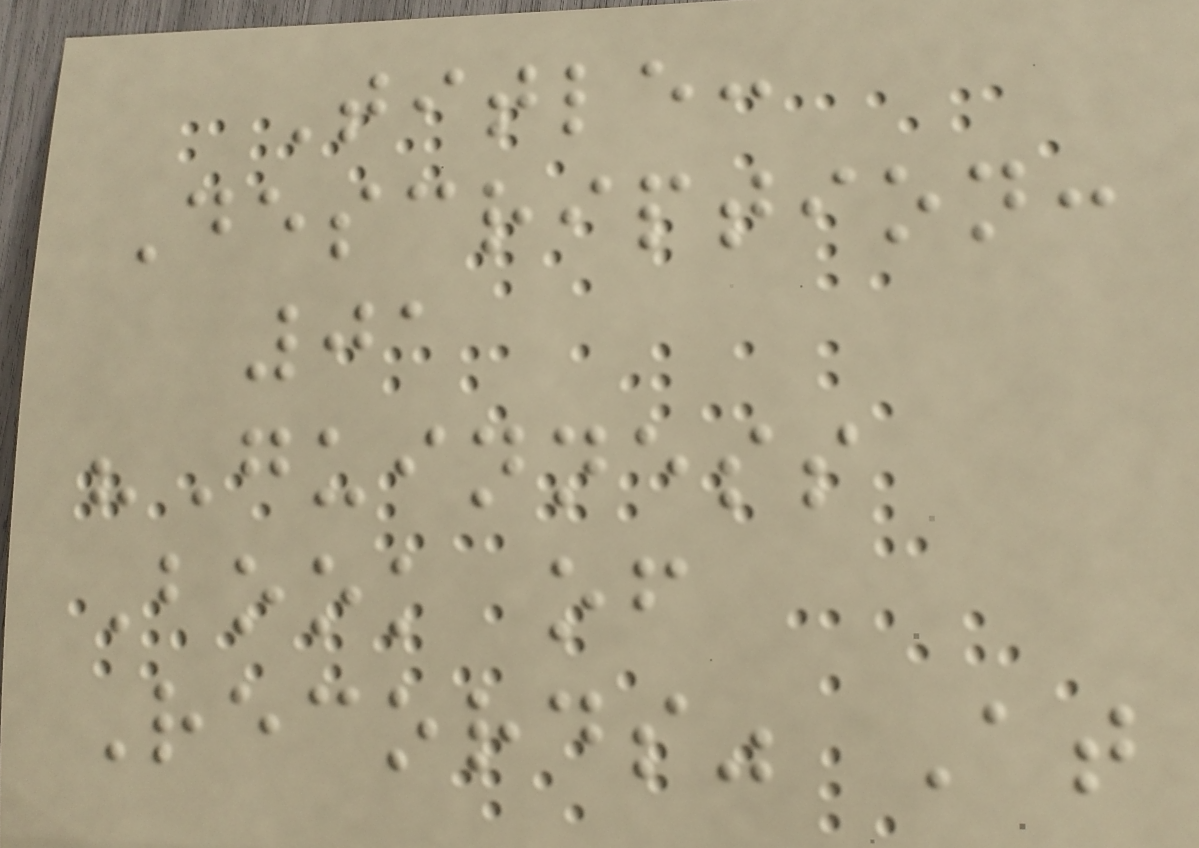Title:
Description:
01
"Guinness
Book of
Records" At
